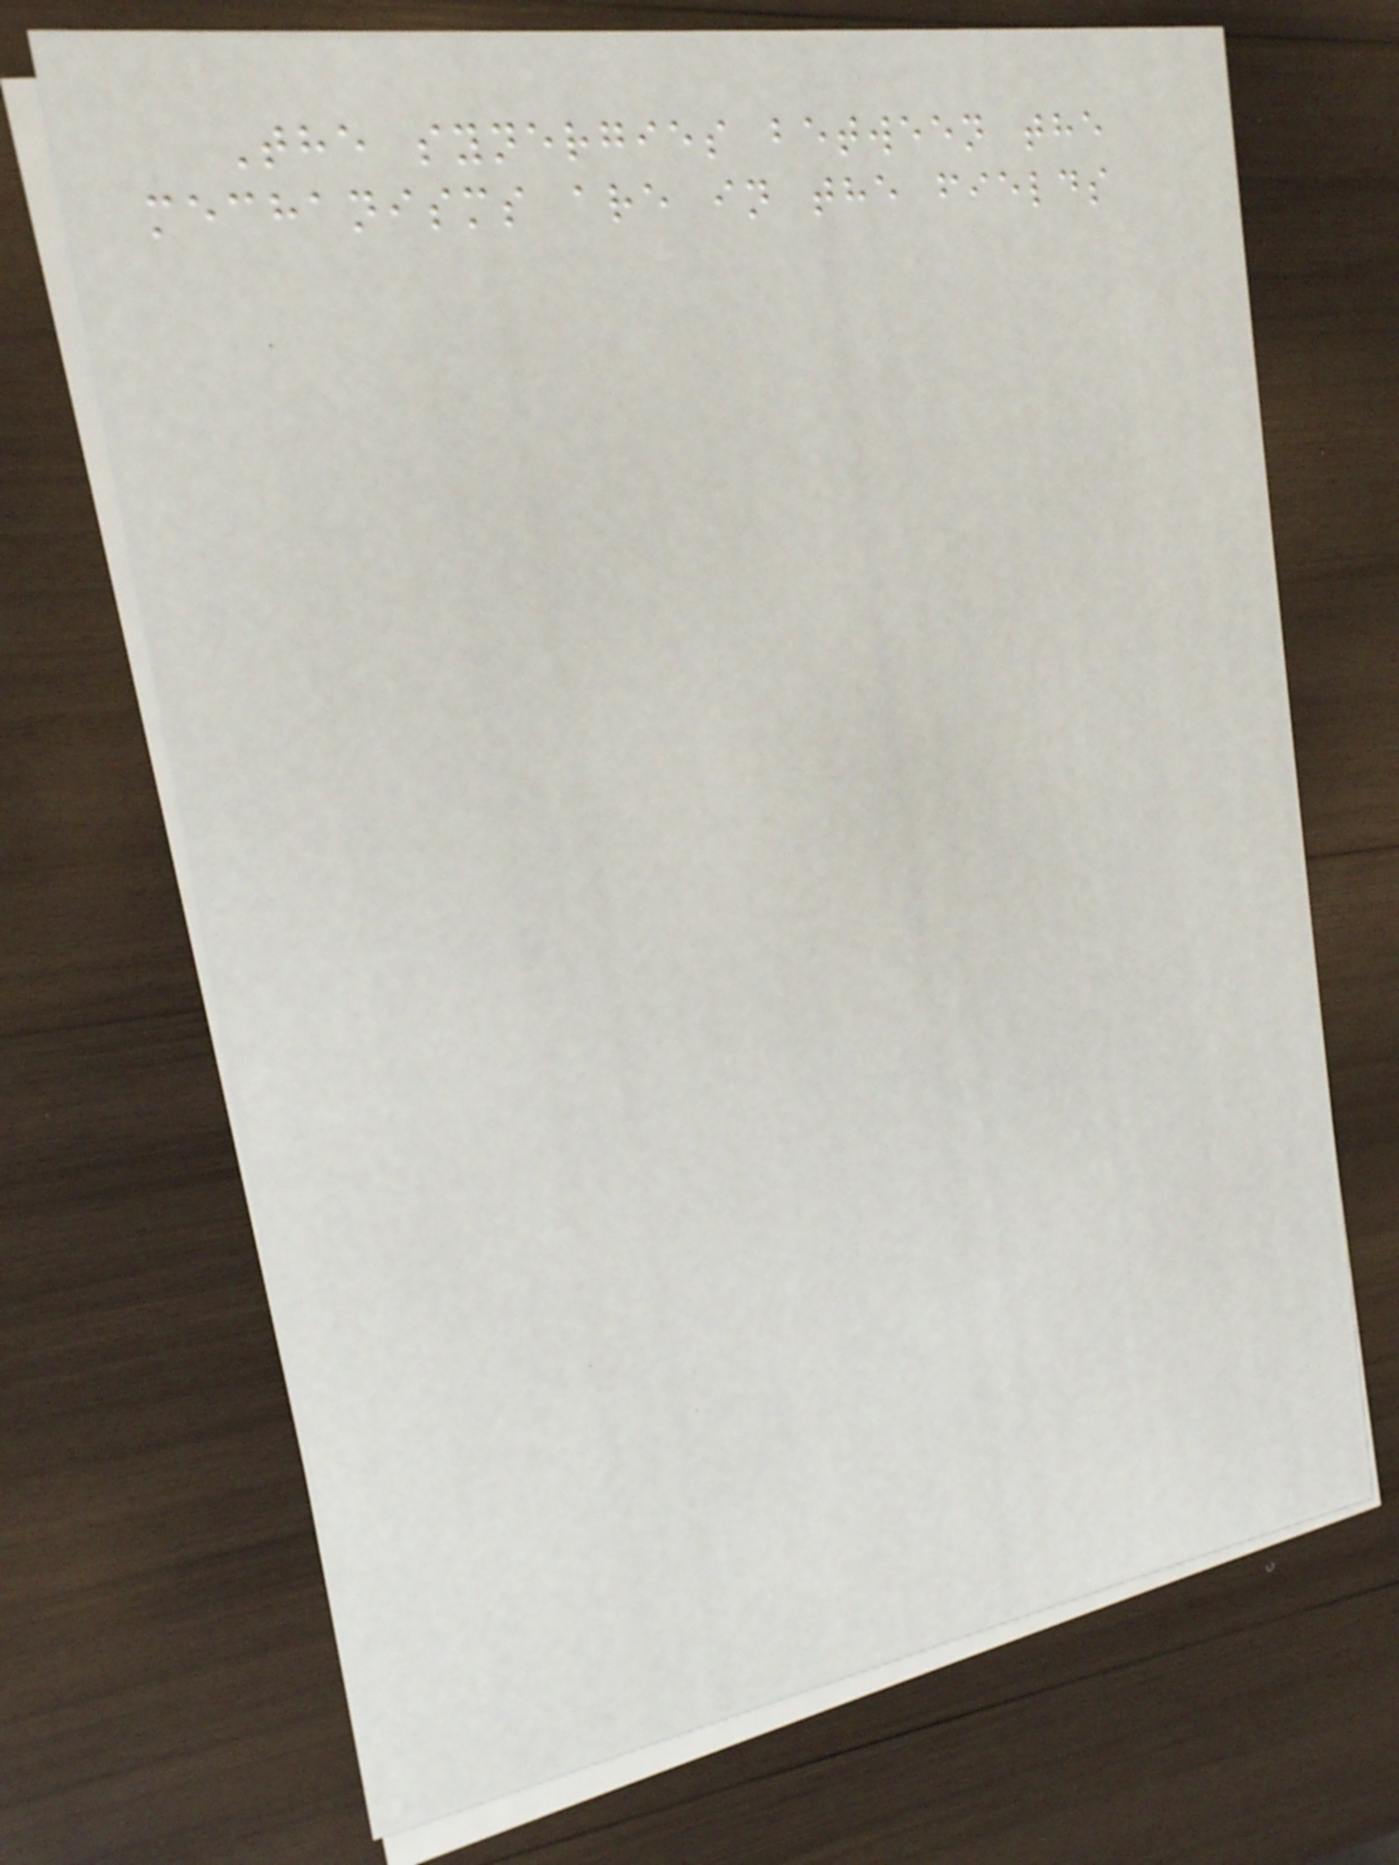The synergies between the
mechanisms are in the fields
